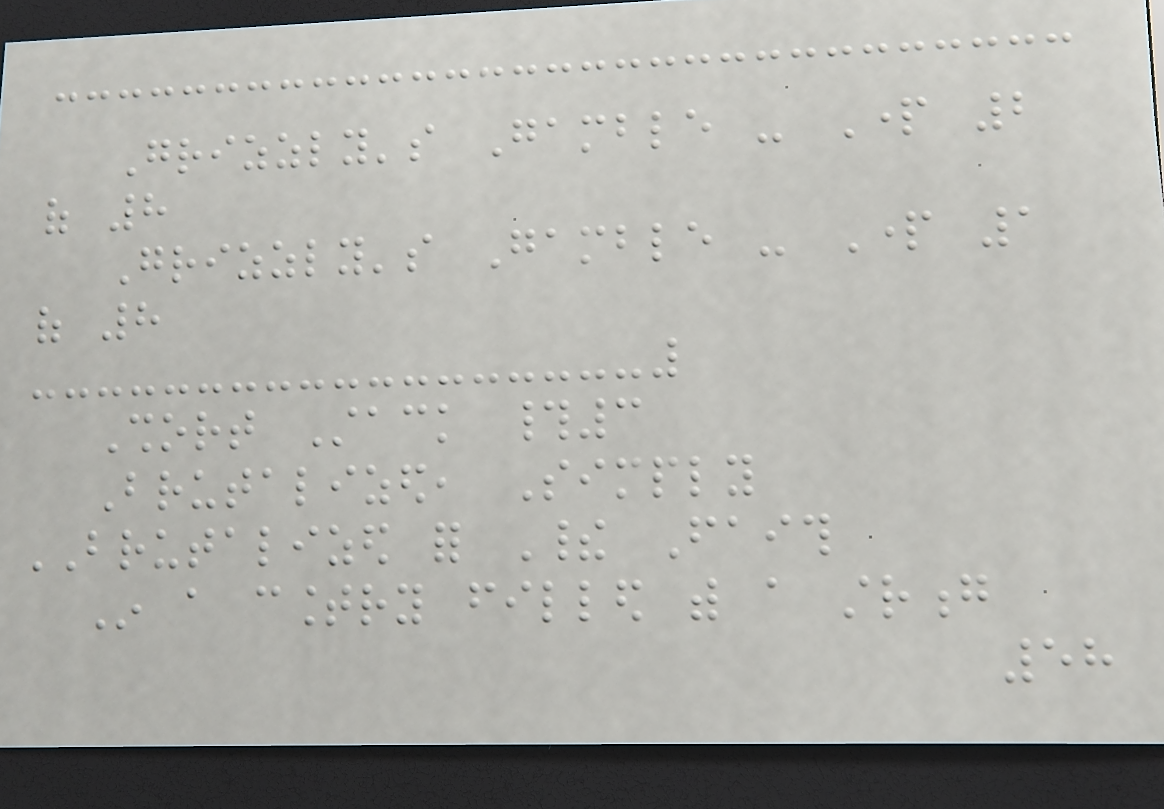Grizzly's Gamble - Part 2
of 8
Grizzly's Gamble - Part 1
of 8
Short Stack #3
Brutalized, Simply
BRUTALIZED for Their Faith
In a country filled with a strong
58
